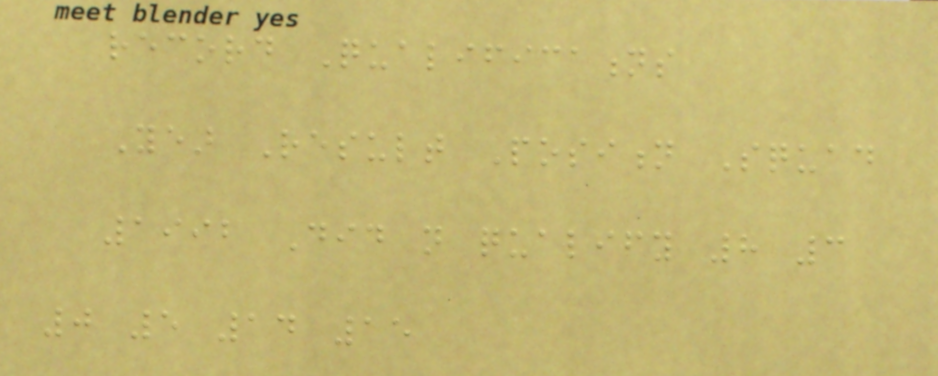record Qualifications
Year Result Position Squad
1992 Did not qualify 8 3
0 5 14 15
